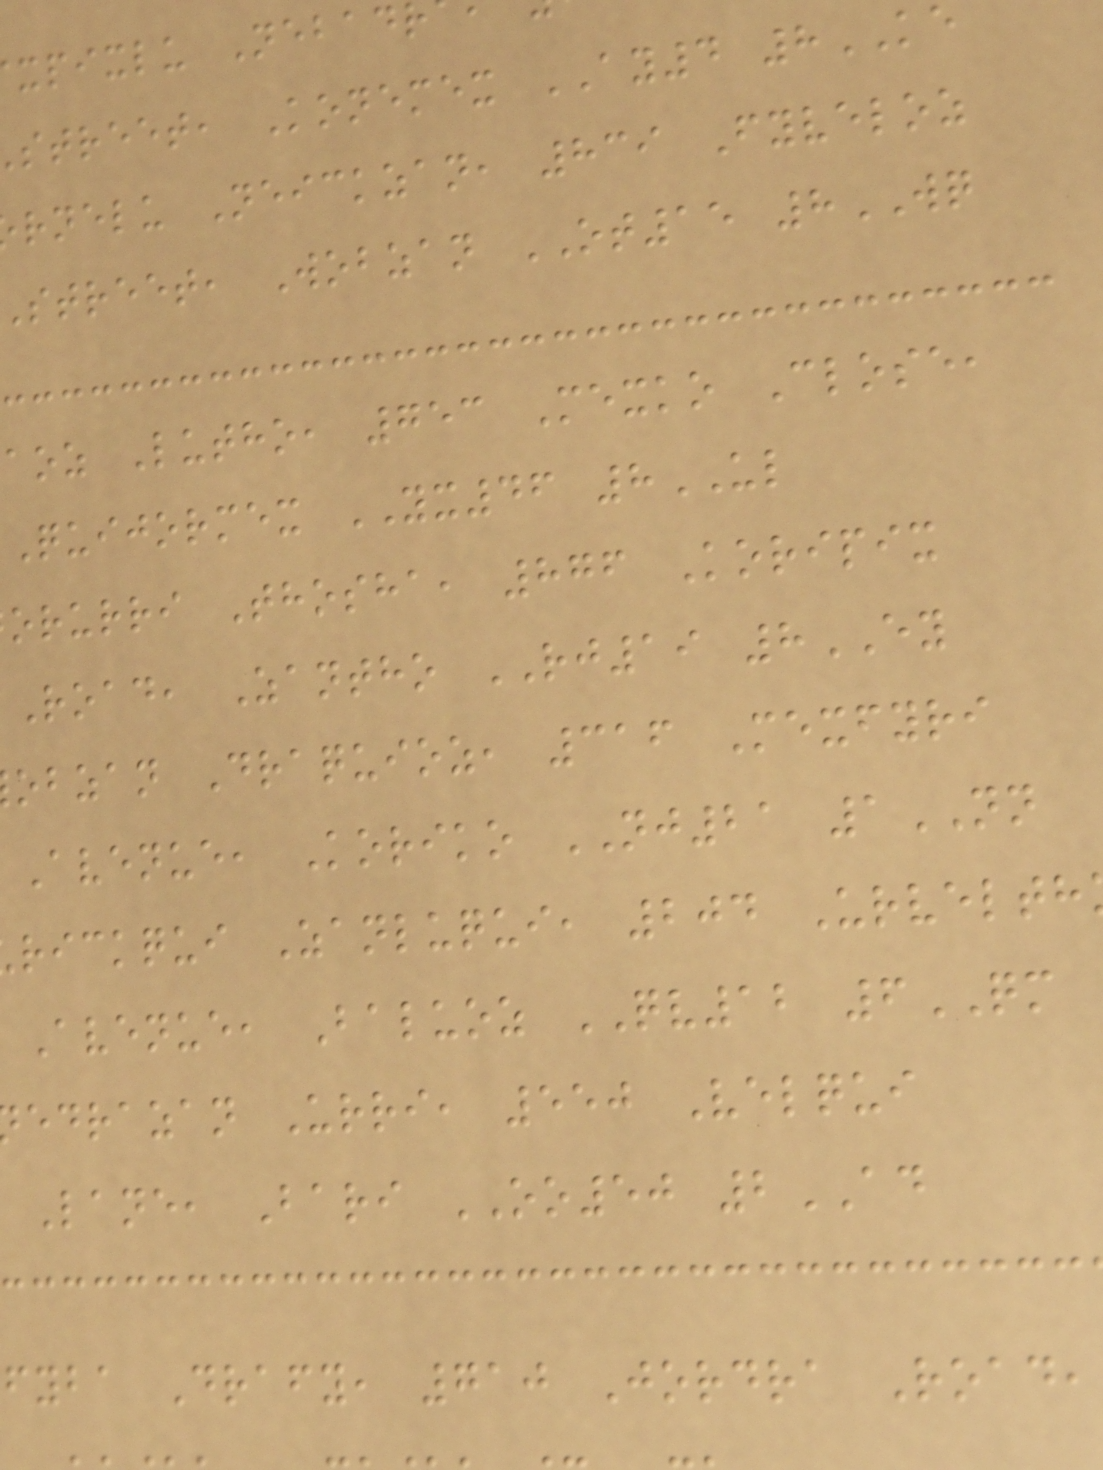xpixlu Nebad
street, Konemex AY4 8KE
rnelu Neickzan, 839 Fyveloz
street, Wobzan OT15 8WQ
aoz Lutho, 753 Mexko Close,
Quijormex YX46 8UL
orurri Thosha, 876 Koripix
Road, Zantho RJ19 8EY
obzan Draquioz, 316 Mexfyri
Avenue, Koriko NJ21 1NN
rickqui Zanluqui, 204 Urvelth
Avenue, Baluoz QV12 6QM
edrazan Urri, 550 Velqui
Lane, Bari OO50 2AD
fyba Drafy, 710 Jordra Road,
